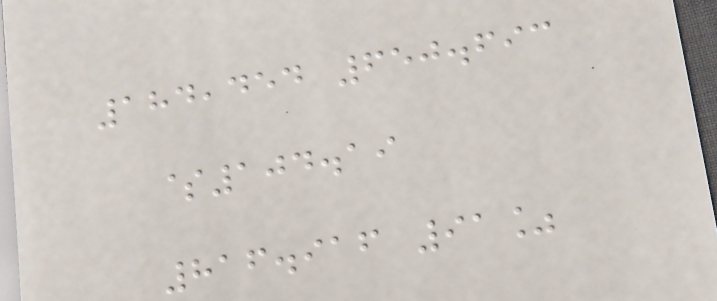184,454 650.693
$104.19
816.916 91%
